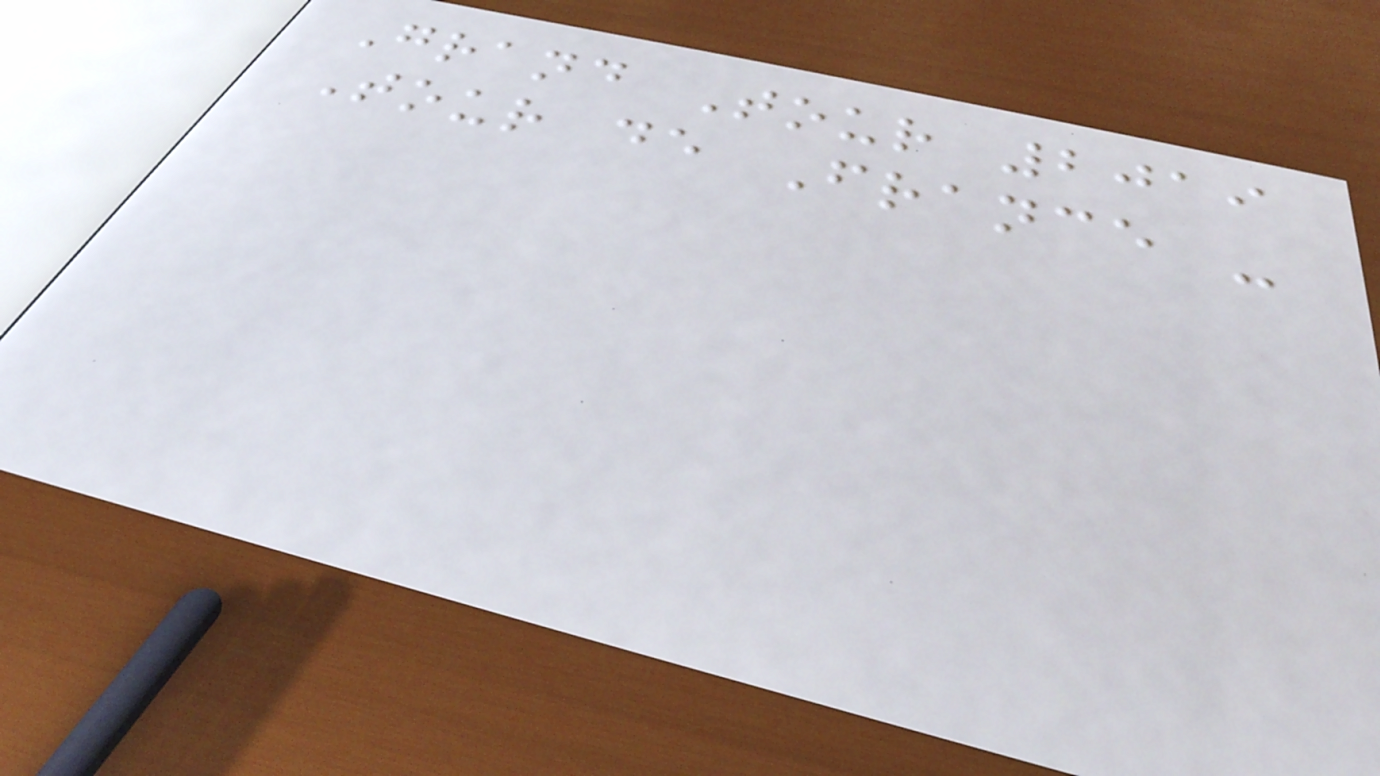Grand Tour 2019
Tour de France -
